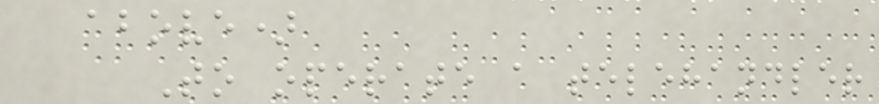above)
To operate a telehandler
